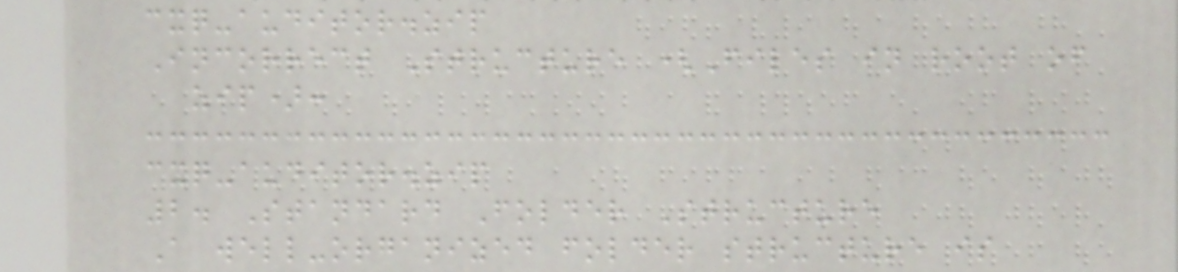cxq-auditor.zip
Incorrect Structure (Files in root of
zip):
cxq-auditor.zip
2. Standard Folder Structure
A well-organized folder structure is
